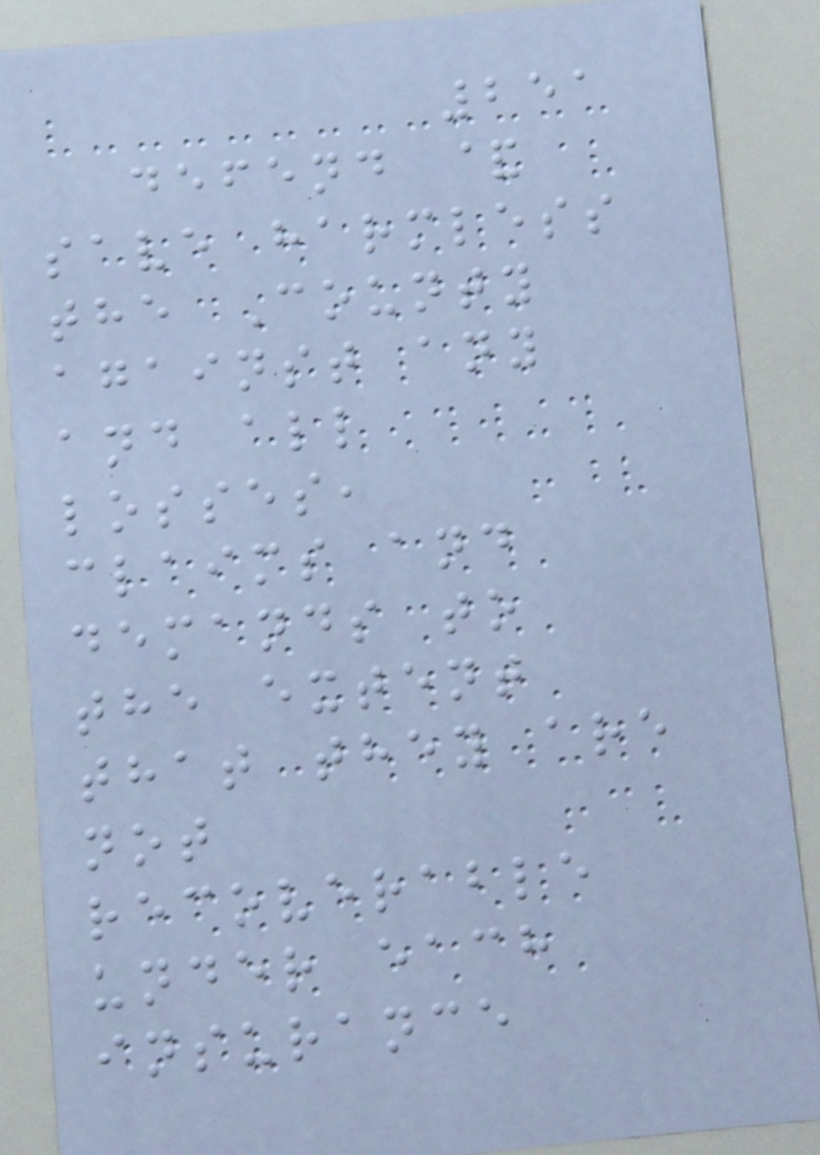251
defend &
save harmless
the County
against any
and all
losses,
claims and
demands to
the extent
that they are
not
recoverable
under each
insurance
